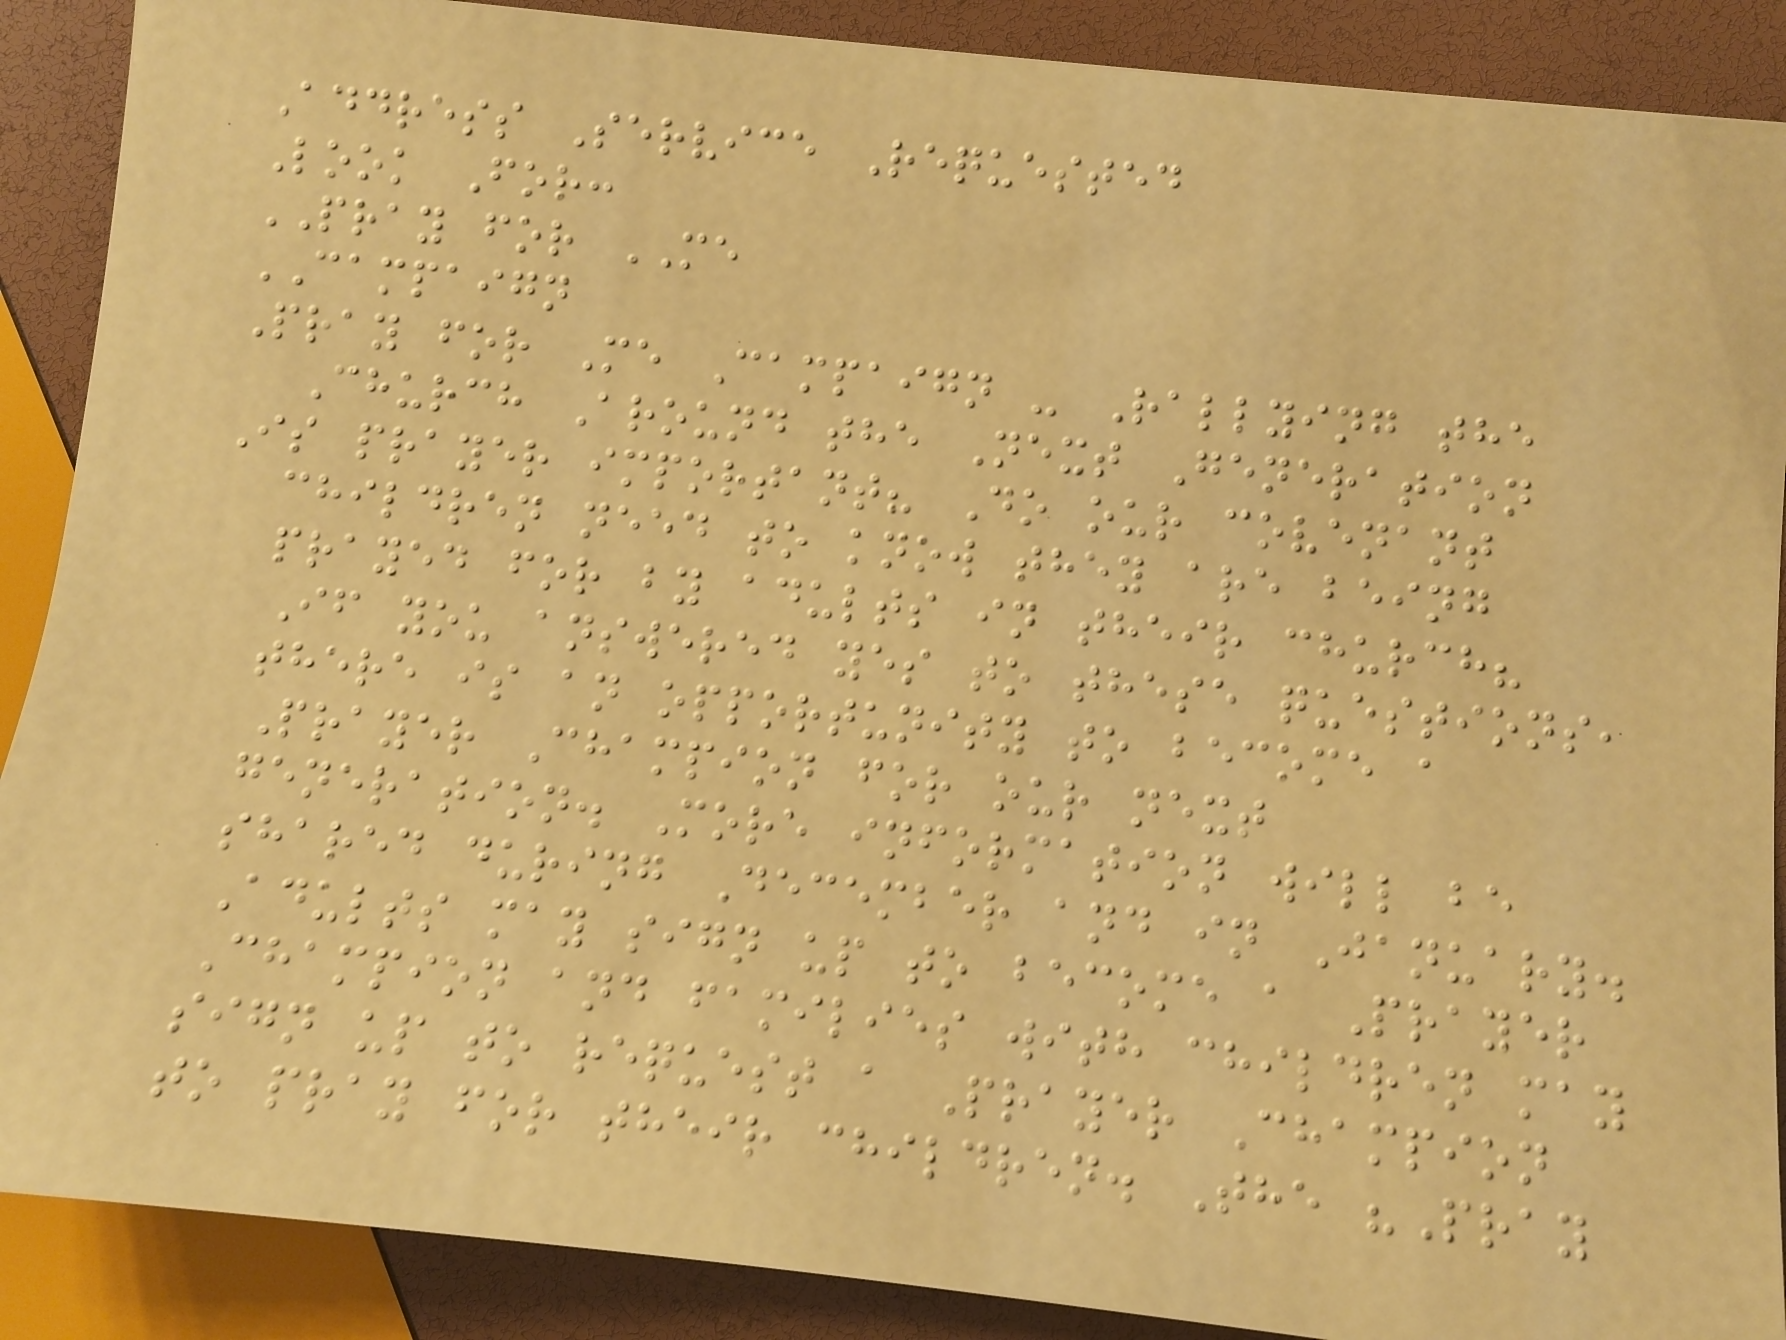Address Service Requested
Look For:
PRAY for ME
CAMPAIGN
Pray for Me Campaign - Rallying the
Church Around the Next Generation
Is prayer important? Do our covenant
children need to know they are being
prayed for by adults in their church?
If you answered yes to these questions,
there is an opportunity to become a
Prayer Champion for our next
generation. More information will be
shared during December and in January.
Adults may sign up to become a Prayer
Champion and families with children may
sign up to request a Prayer Champion
to pray for their children. The "Pray
